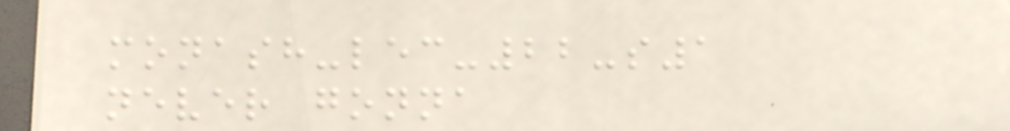monash-lec-22-s1
never gonna
